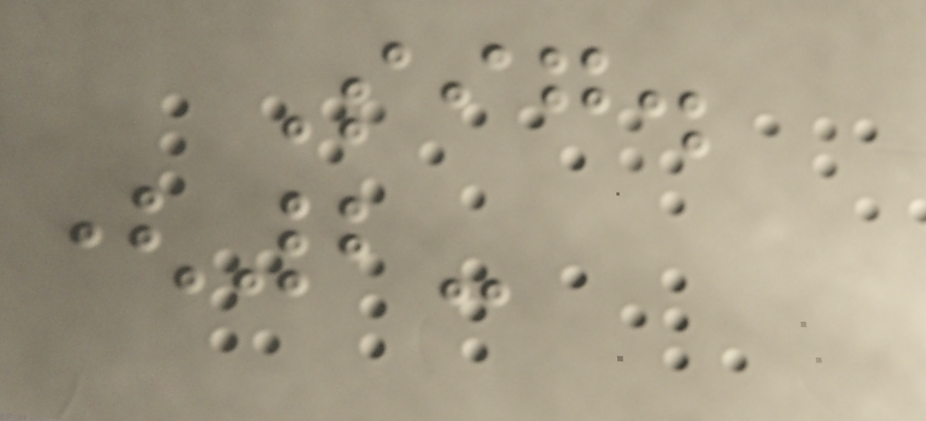Sig.
(2-
